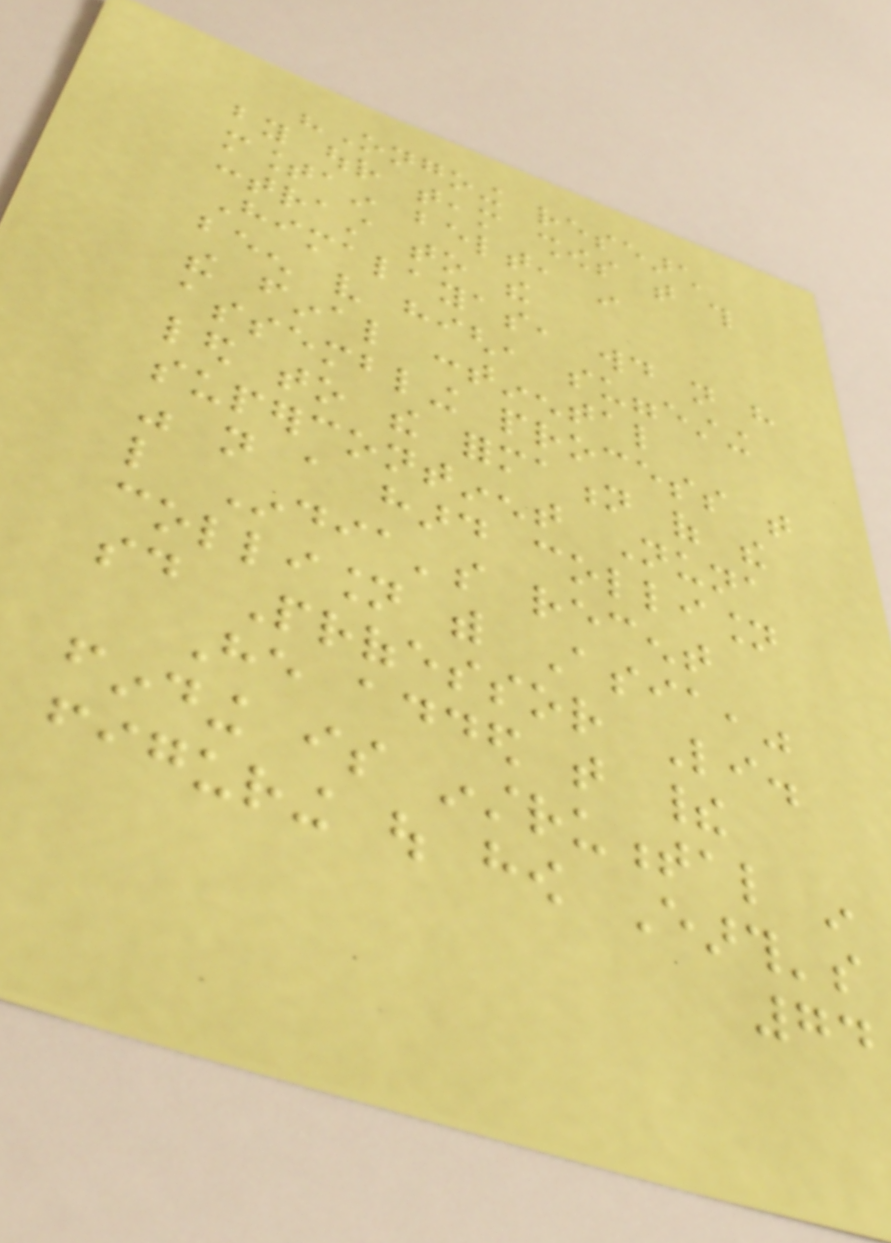"Ongoing research
by our team shows that this
mountain belt, in
contrast to the
Himalayas, would not have
been very high, suggesting
the final continental
assembling process that
led to the formation of the
supercontinent Nuna
was not a hard collision
like India's recent
collision with Asia,"
said Professor Li.
He added that their
finding is instrumental in
figuring out how Earth's
74
